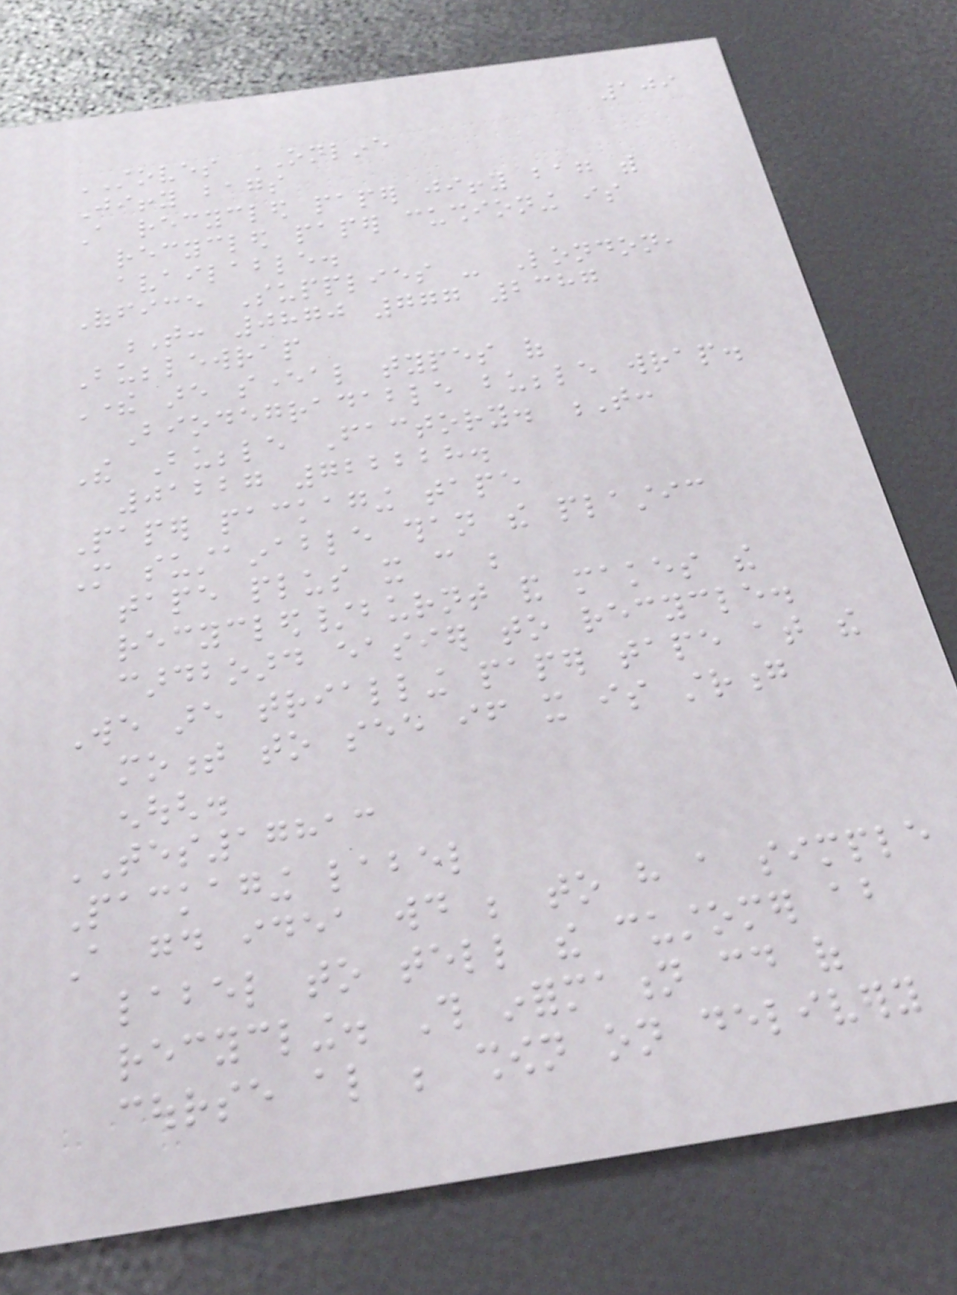109
STOVES ONLINE
Jiffy bags
A recycled paper jiffy bag with
recycled paper cushioning is
available.
Office Supplies - London,
T: 0870 777 2387
Bubblewrap
There are several types of
Biodegradable bubble wrap.
The Bubble Factory. T:
01227 722228.
Paper packaging tape
More sustainable than the plastic
tape plus it can be
recycled/burnt and makes the
cardboard easier to recycle.
We are trialling paper tape at the
moment to see if it is strong
enough.
TES17813
Packaging label
A good idea would be to have a simple
label to tell the customer about
recycling. This information could of
course also be shown on delivery
